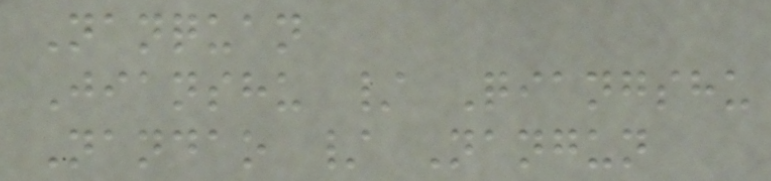Nanquan
Jianshu / Qiangshu
Nandao / Nangun
